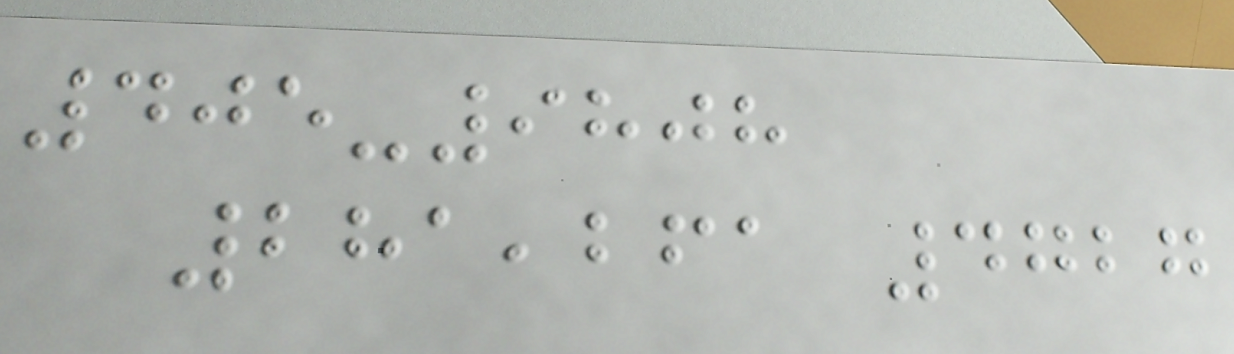405-9808
281,261 4727
